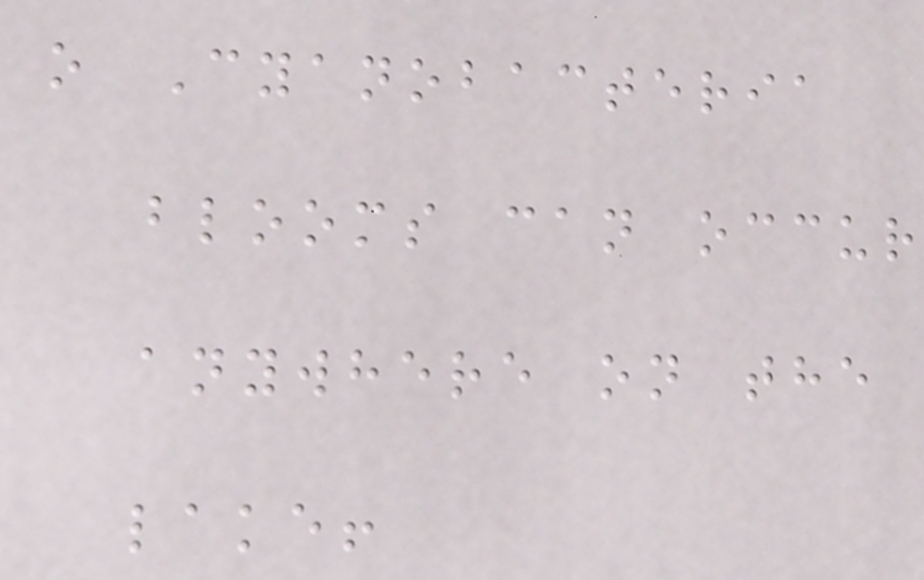o Cyanobacteria
blooms can occur
anywhere on the
lake!
